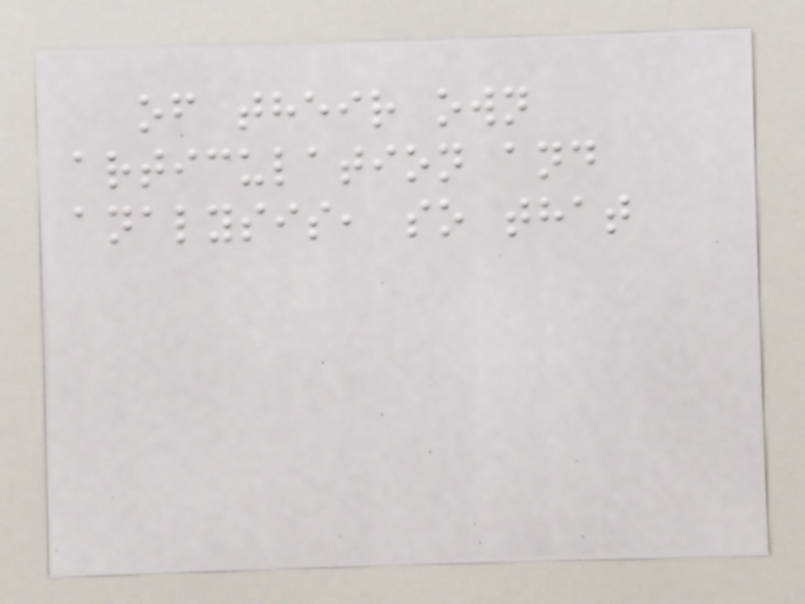of their own
articulation and
analysis, so that
